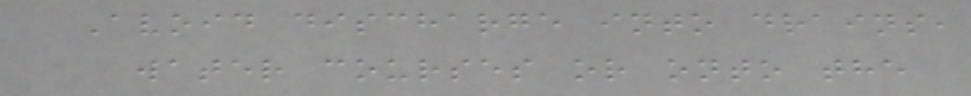Avoid discharge into drains,
water courses or onto the
